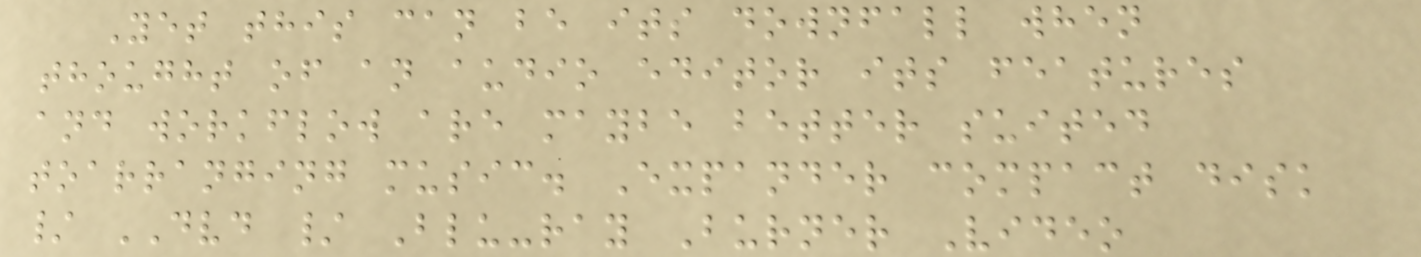Yet this can be its downfall when
thought of an audio editor its features
and workflow are maybe better suited
toarranging music. Expander compact disk
/ DVD / Blu-ray Burner Video
